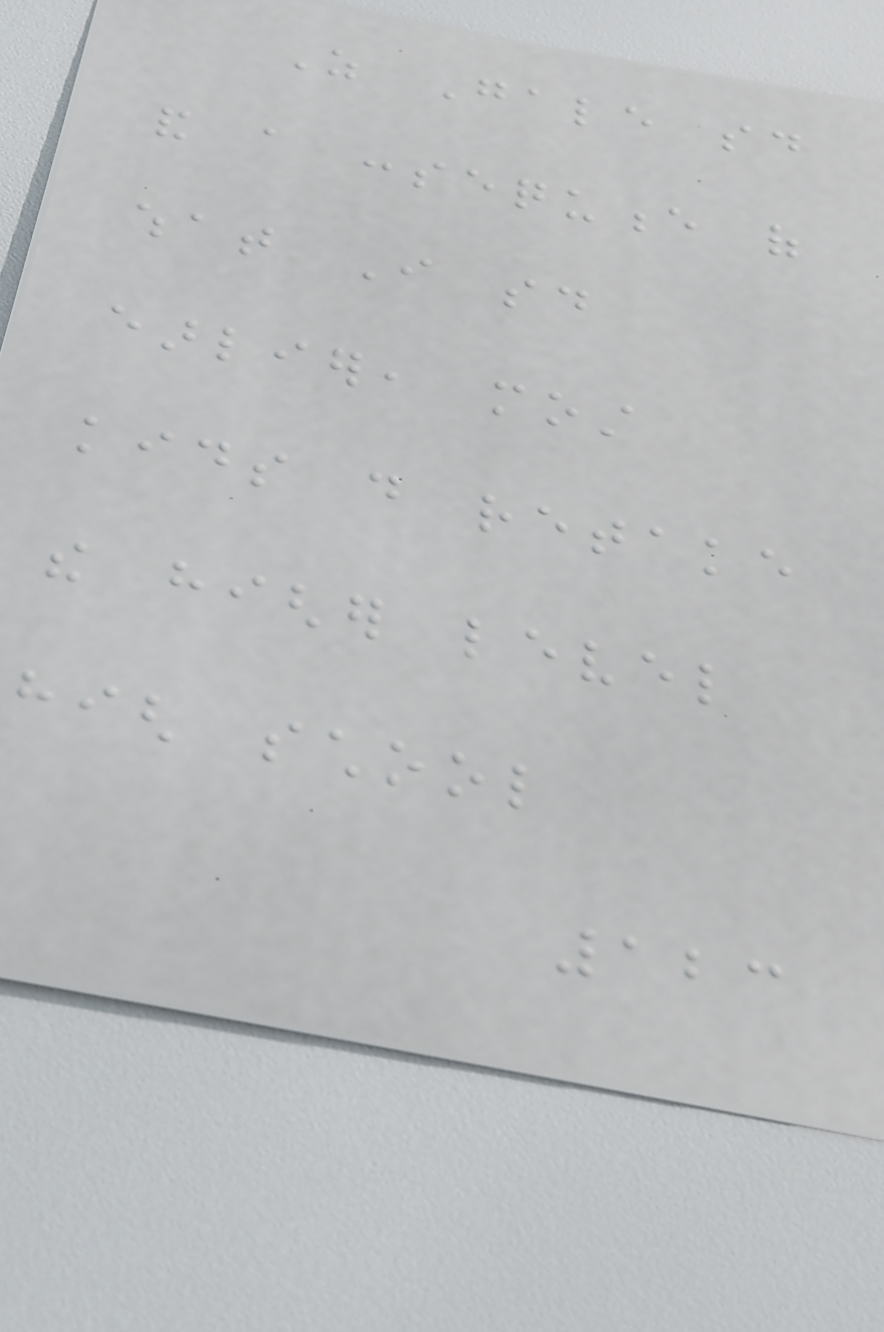As Gale said
and a consequence of
what I said
earlier, most
kids do retake
the higher level
high school
123
